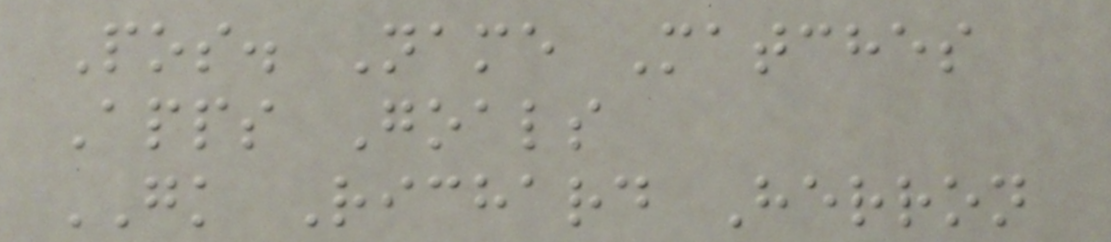Pos. Name Matches
Apps Goals
GK Richard Herron
